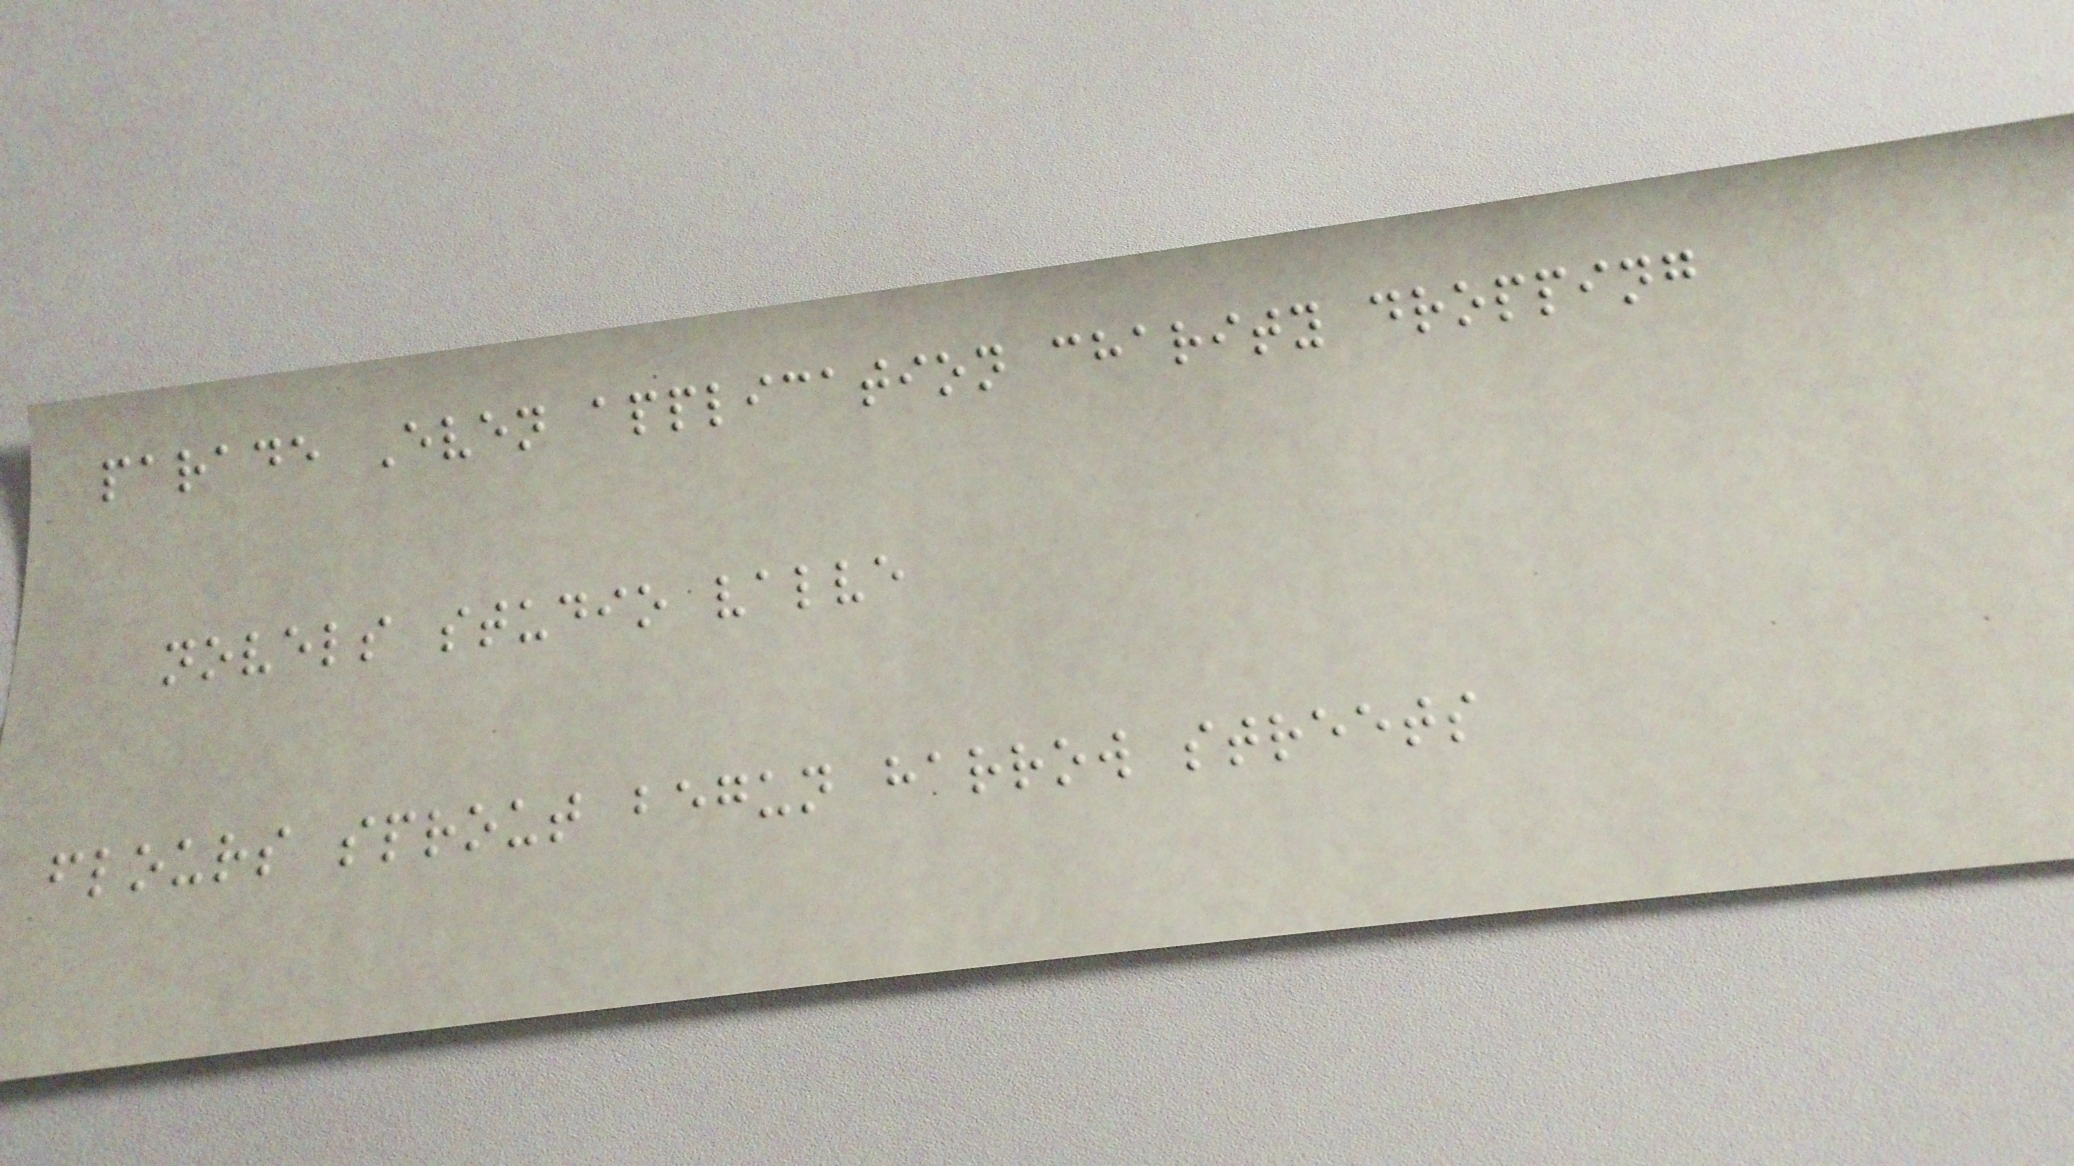parade Even application charity dropping
novels studio valve
flours sprout begun harrow streets
